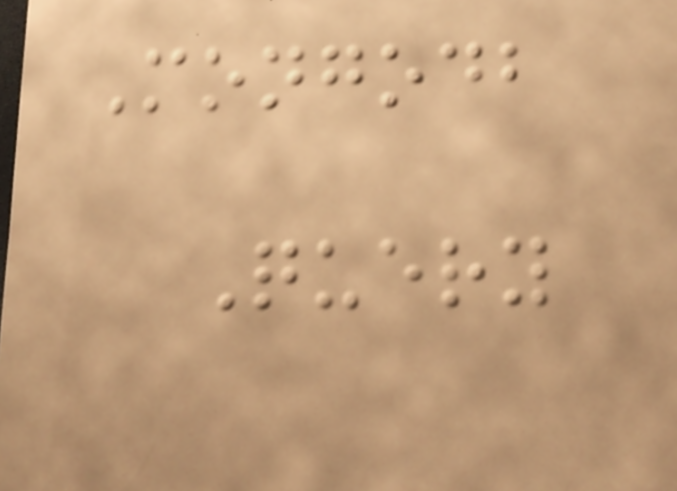Mongodb
Query
